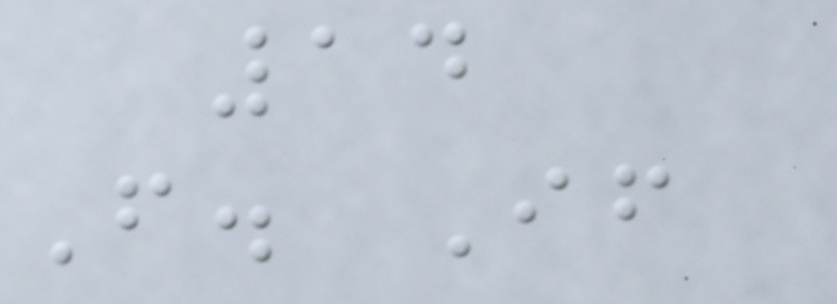14
F. If
